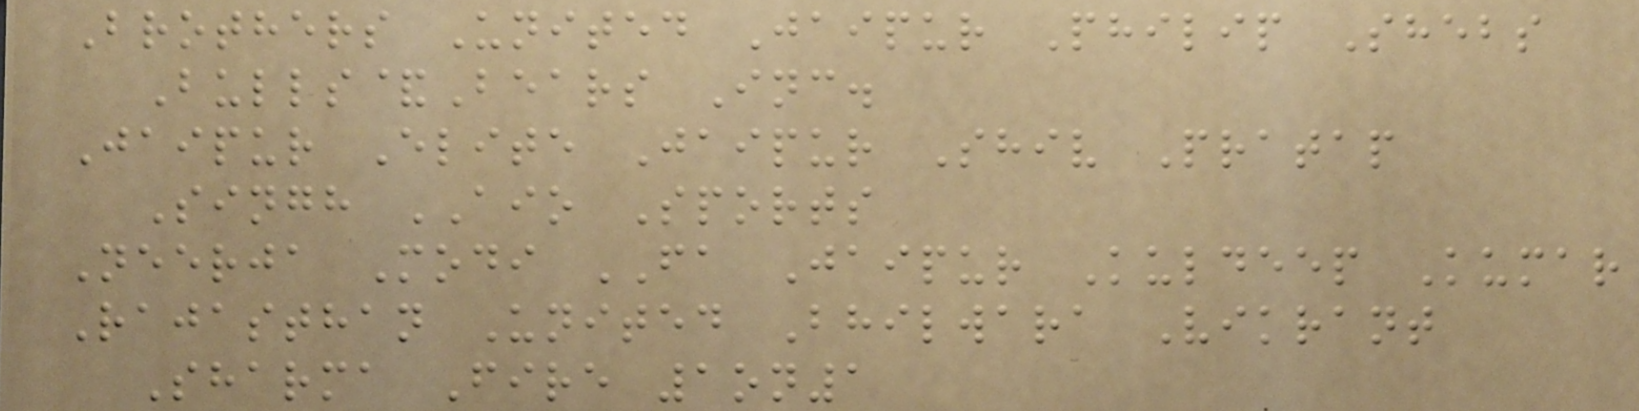Brothers United Jaipur Philip Shebs
Bulls&Bears Inc.
Jaipur Elite Jaipur Shiv Pratap
Singh AIO Sports
Neerja Modi FA Jaipur Kuldeep Kumar
Rajasthan United Bhilwara Vikrant
Sharma Fire 1on1
